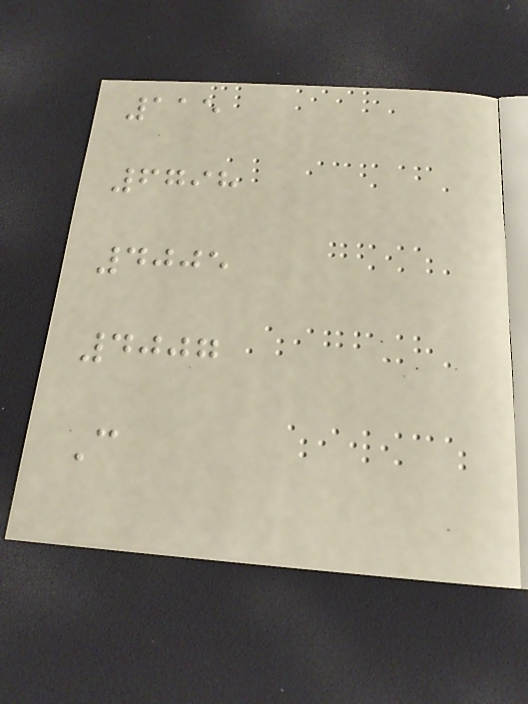115
6798
4005
4007
C
